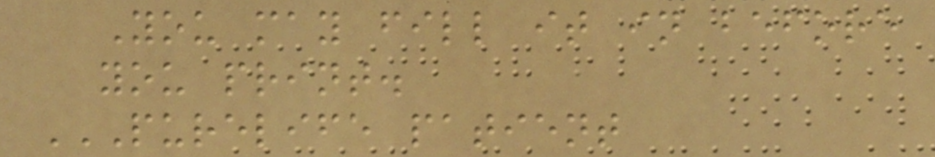You may fill it in before
you print.
PURELIFE PATIENT
